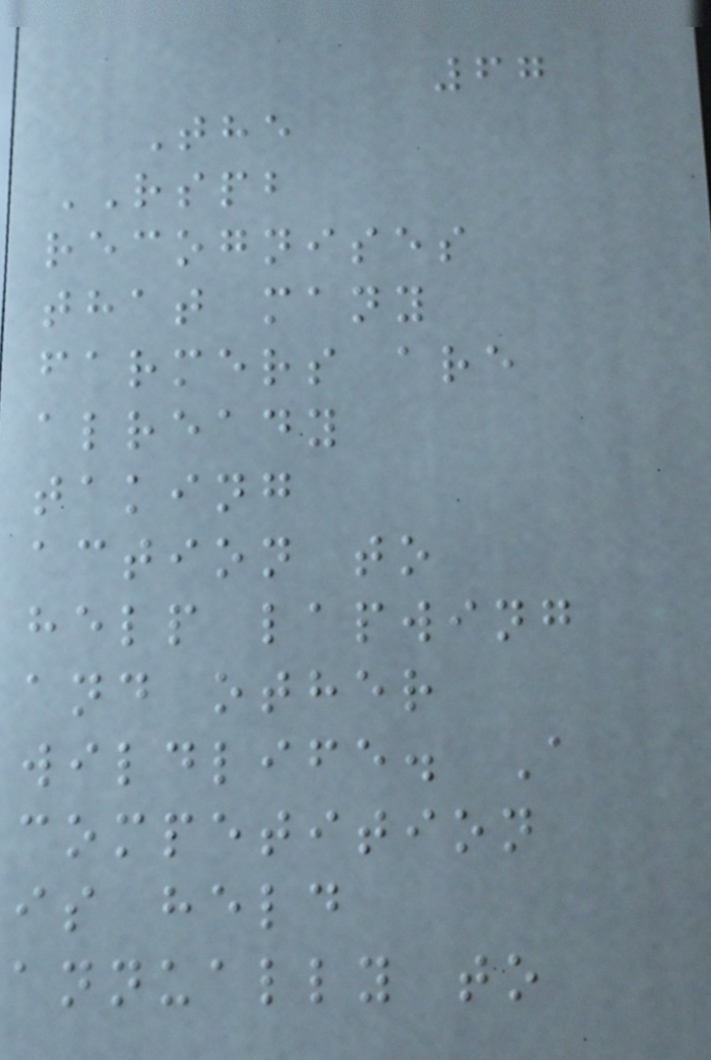67
The
RSPB
recognises
that many
farmers are
already
taking
action to
help lapwing
and other
wildlife. A
competition
is held
annually to
